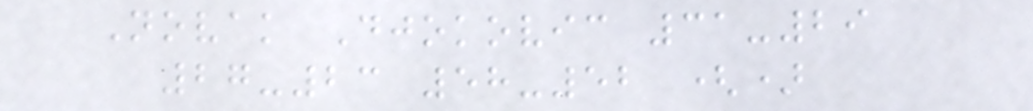Novak Djokovic 31-29
27-23 58-52 ()
